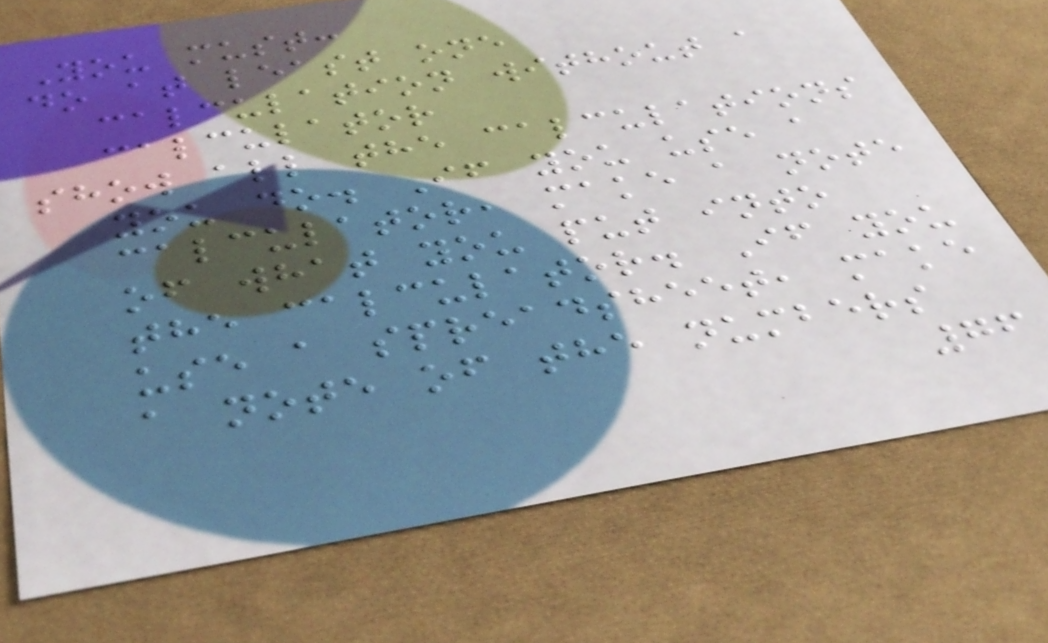You must:
do at least one
calculation without a
calculator
show all the calculations
you do. If you use a
calculator, make a note
of what you put into
the calculator. If you
use a spreadsheet, make
a note of the numbers
76
